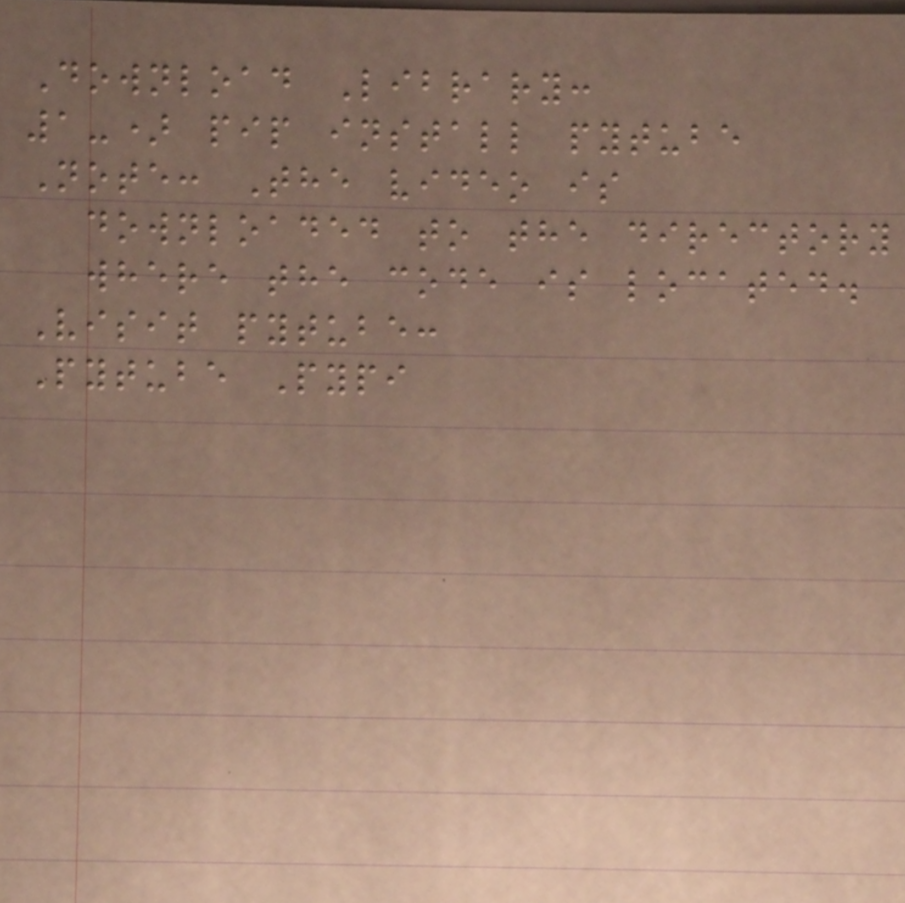Download Library:
1-) pip install pytube
Note: The video is
downloaded to the directory
where the code is located.
Visit pytube:
Pytube Pypi
